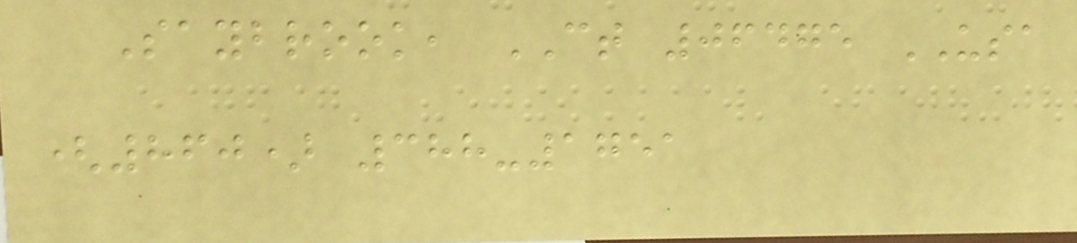Saybrook, CT 06475 USA
(860) 388-1751
